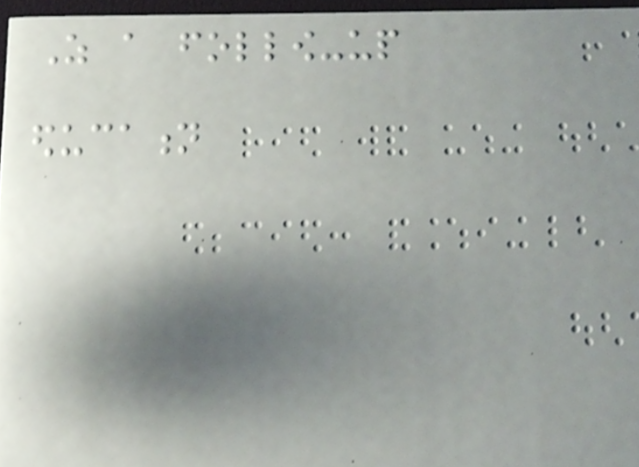As a follow-up
education
